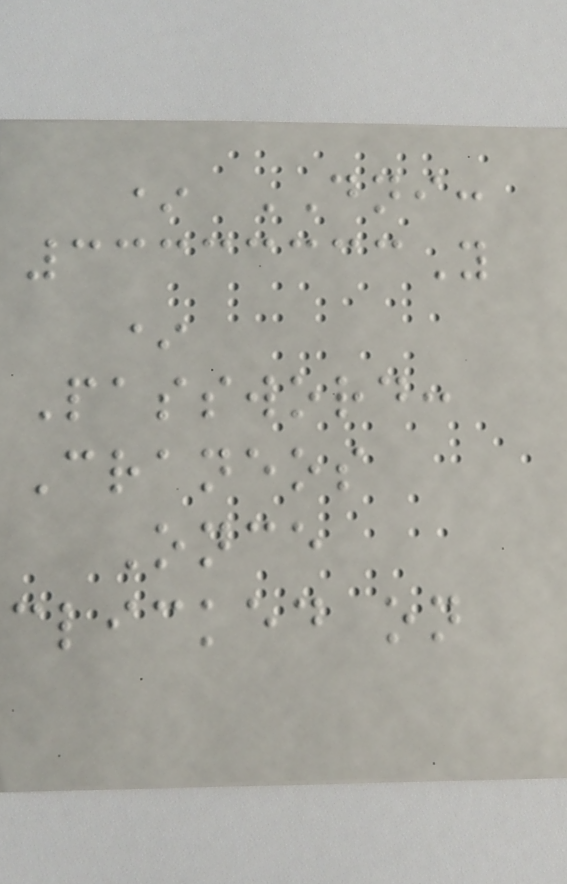* DNI:
33333333Y
*
Password:
Craneos
Once
clicked on
